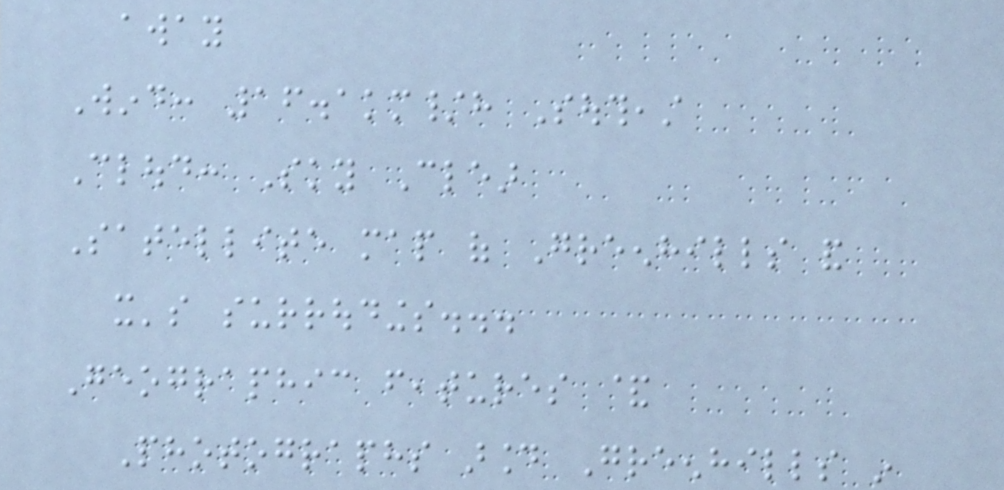away
Wind: 16.1km/h Southeast
Cloud: Sky Clear
Satellite map of Greenhills and
it's surroudings...
Geographic features &
Photographs around Greenhills in
